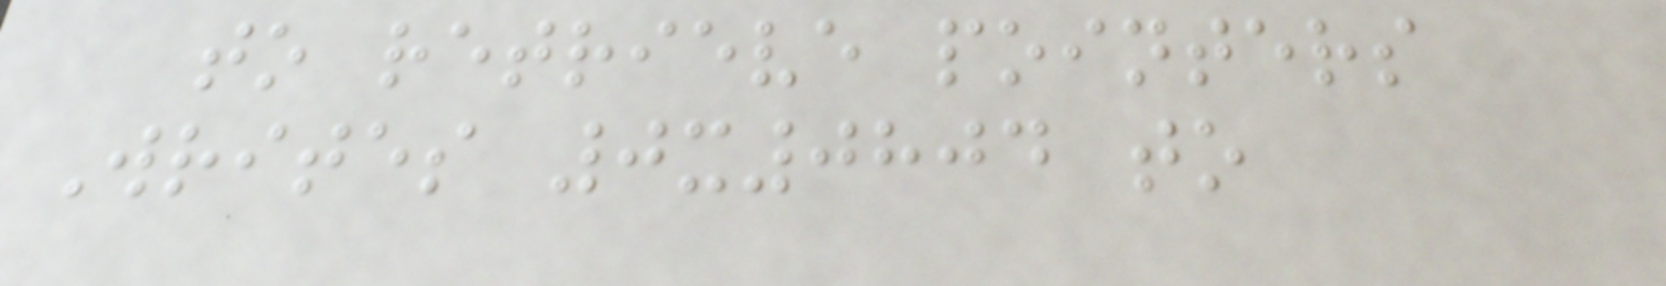to retrieve pointers
Writes 0x0804 to
